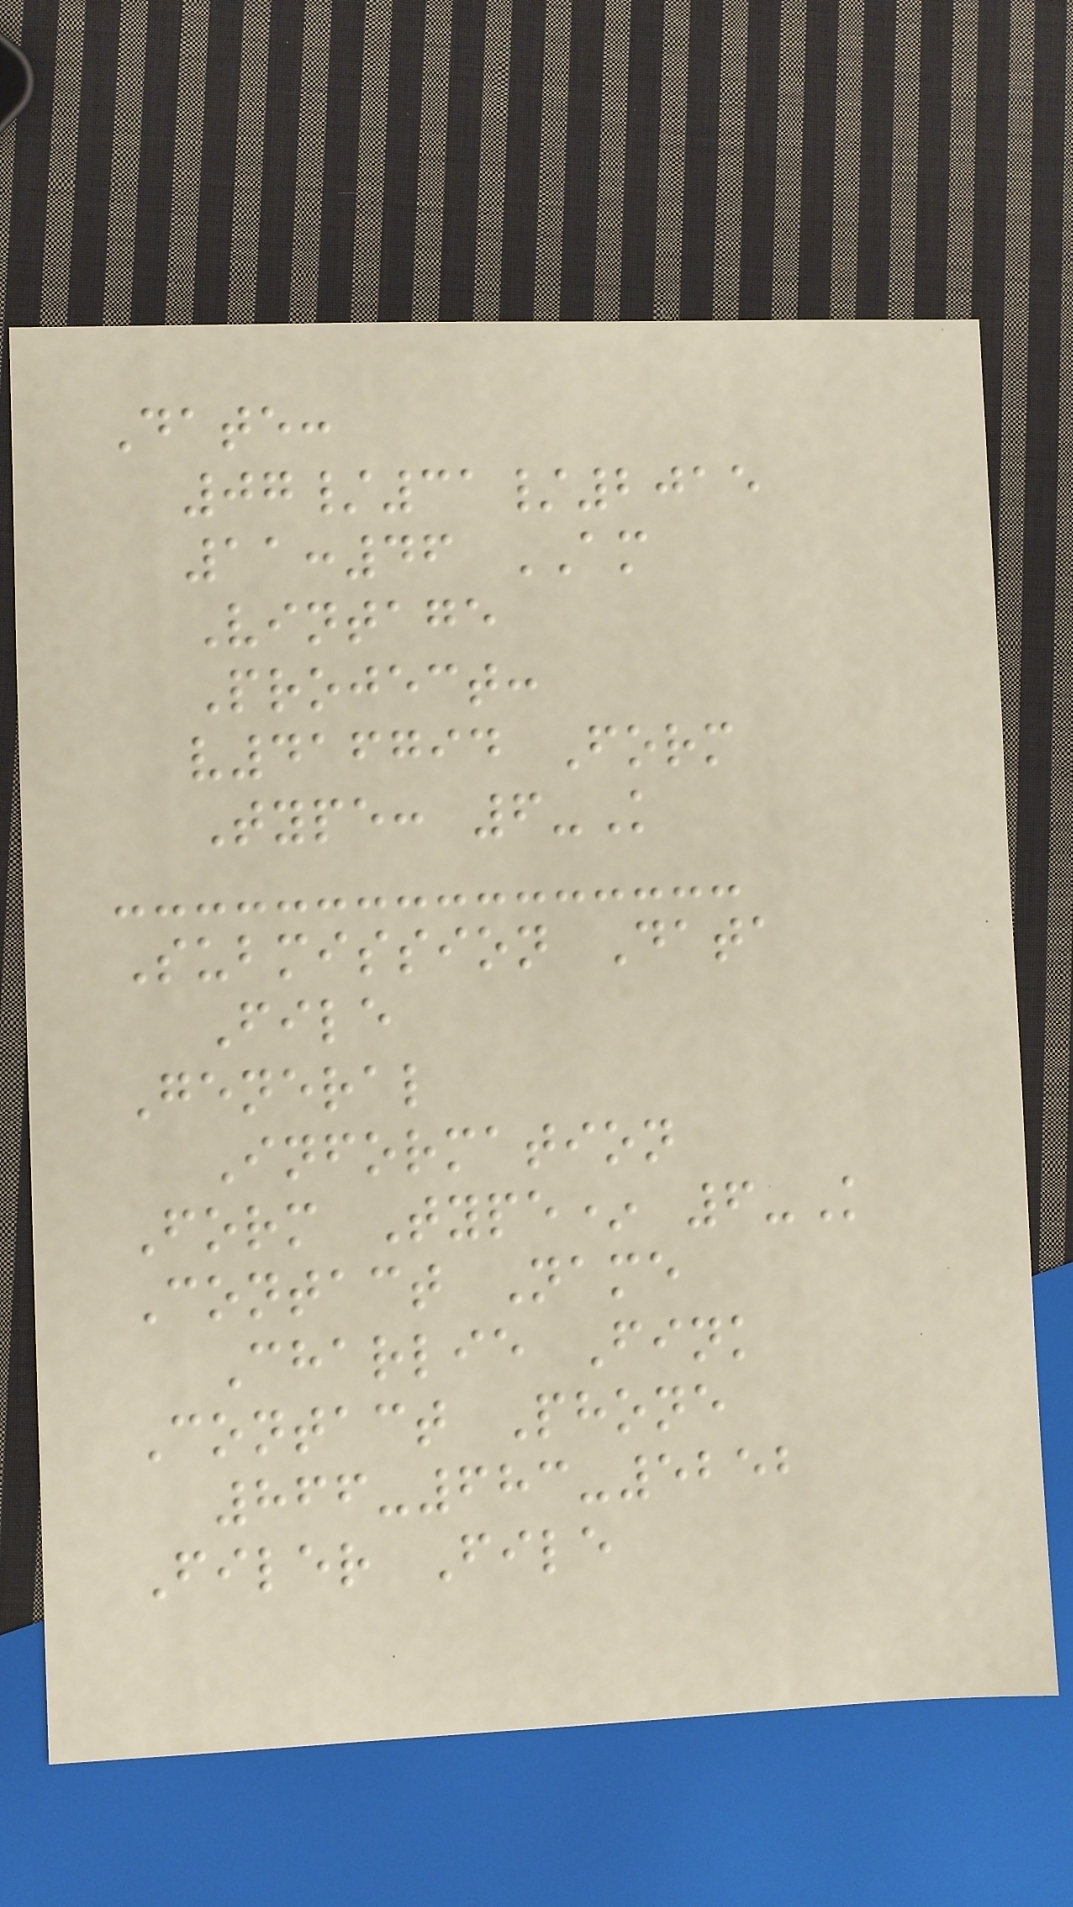Date:
07/31/2015
11:46 AM
Vintage
Project:
v416794 Form
Type: 6-K
Submission Data
File
General
Information
Form Type* 6-K
Contact Name
Charlie Fink
Contact Phone
866-683-5252
Filer File
